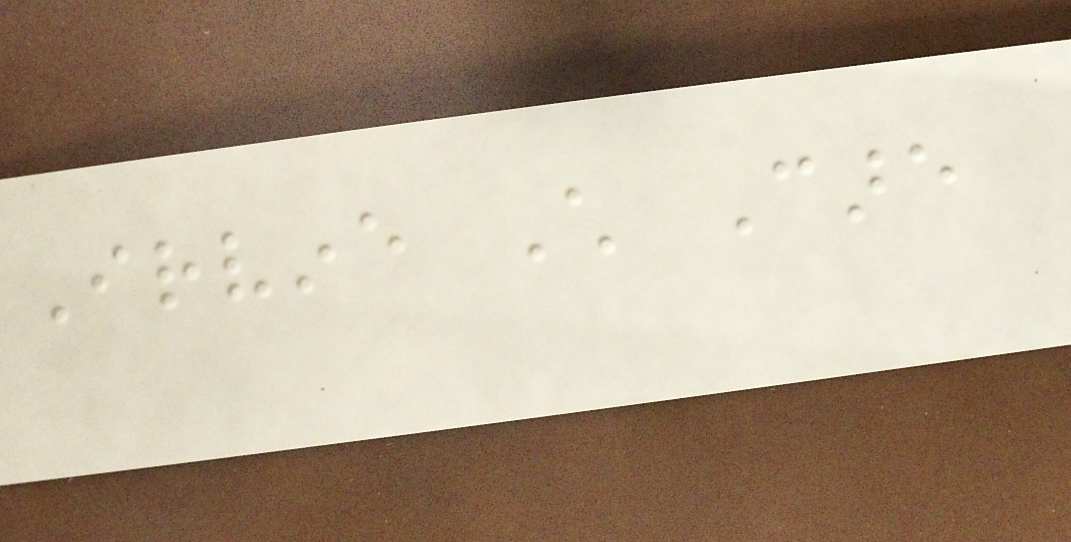Irvine Child Care
